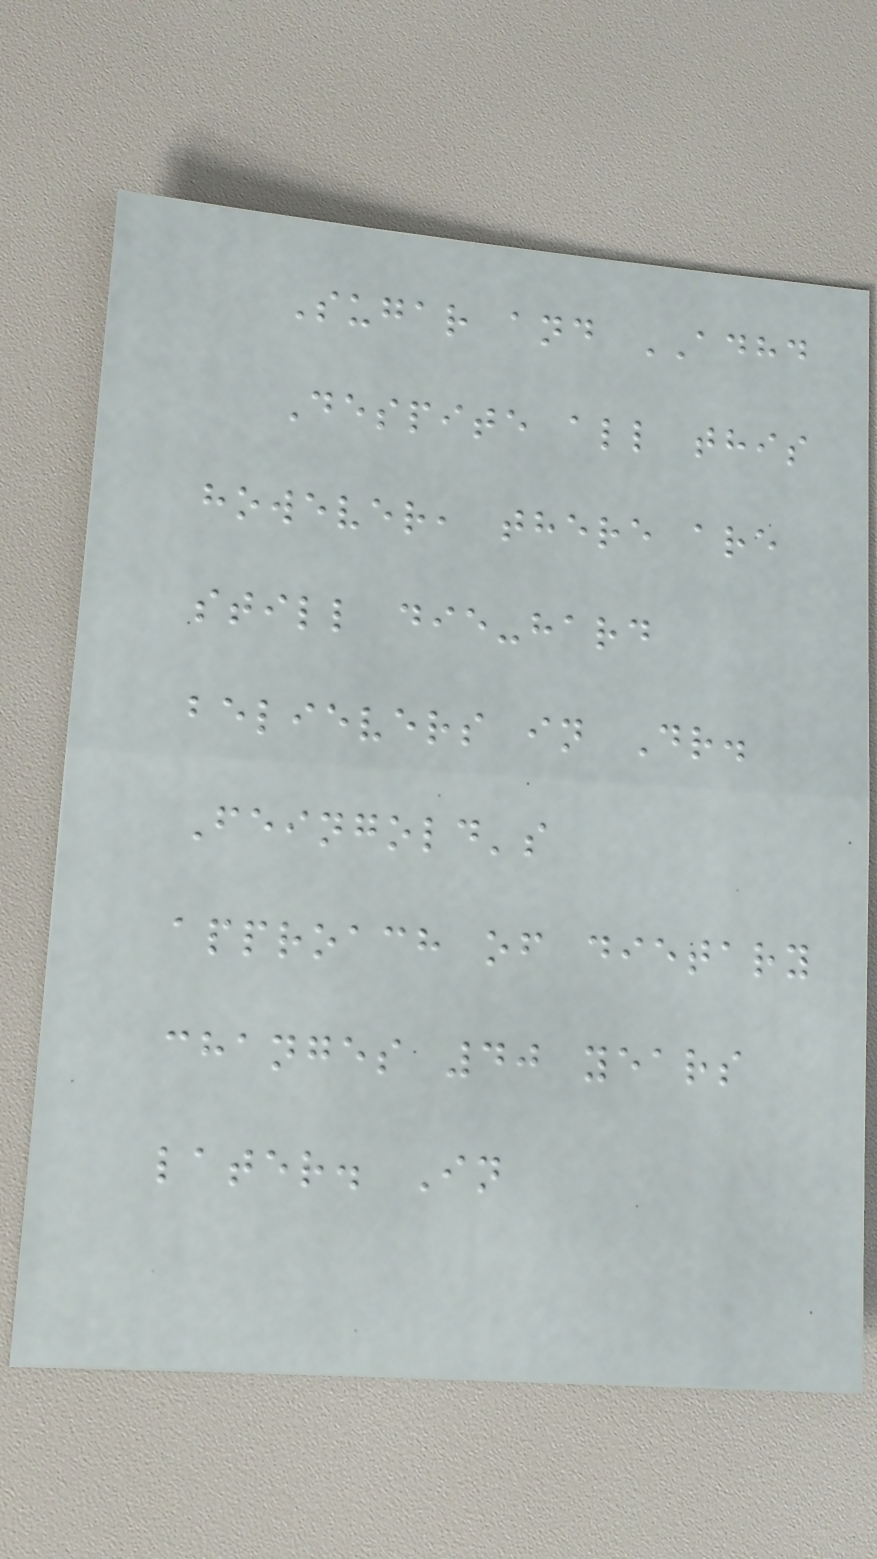Sugar and ADHD
Despite all this
however, there are
still die-hard
believers in Dr.
Feingold's
approach of dietary
changes 40 years
later. In
